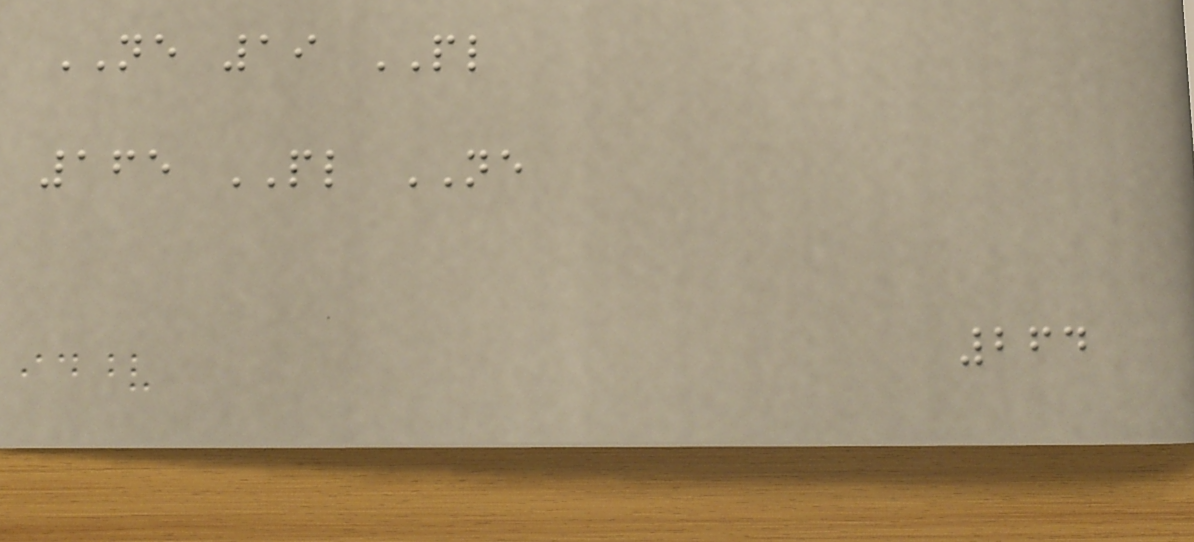NE 19 PL
165 PL NE
264
